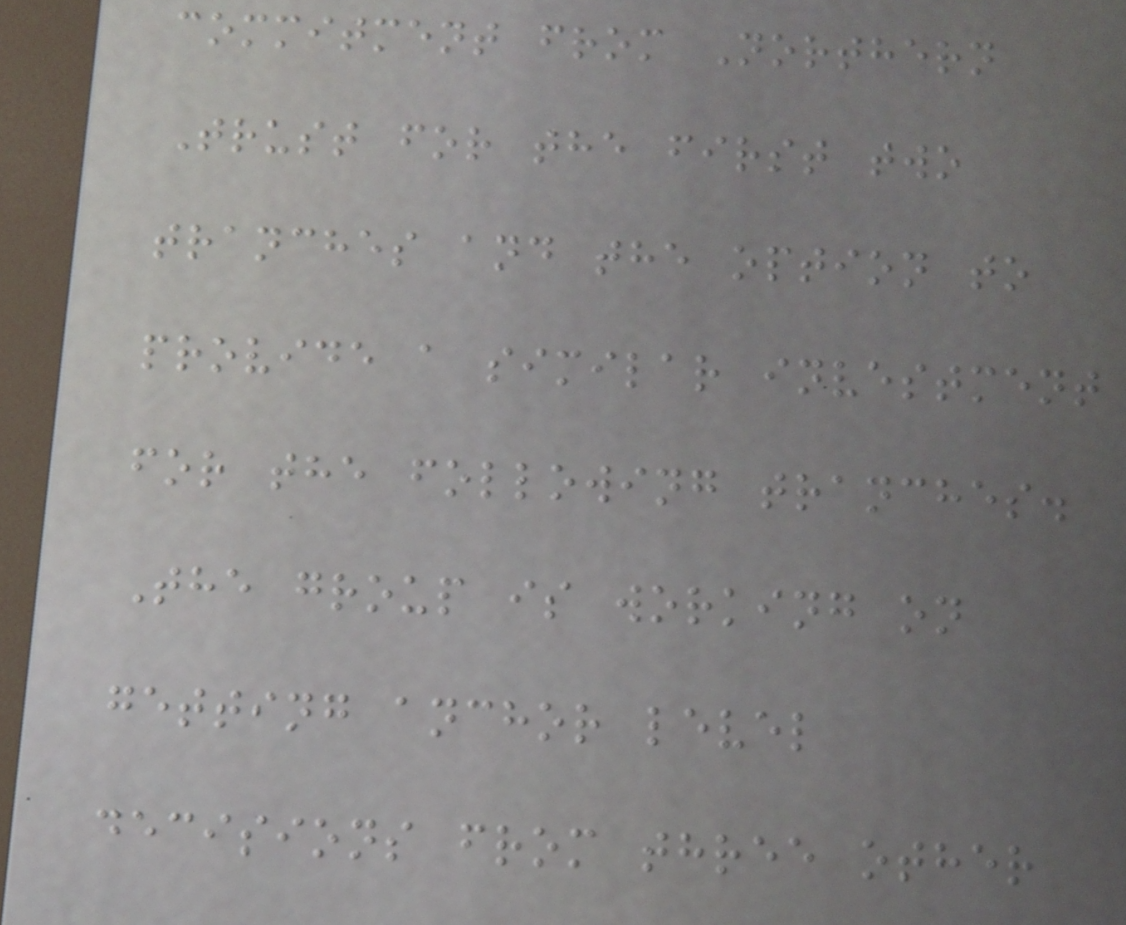commitment from Northern
Trust for the first two
tranches and the option to
provide a similar investment
for the following tranches.
The group is working on
getting anchor level
decisions from three other
